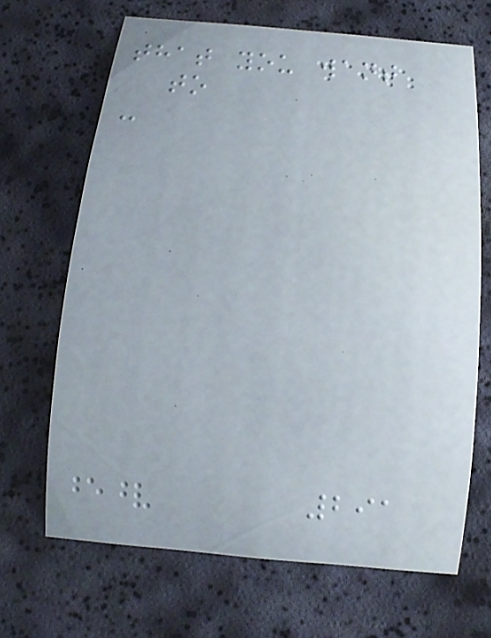that you want
to
-
291
